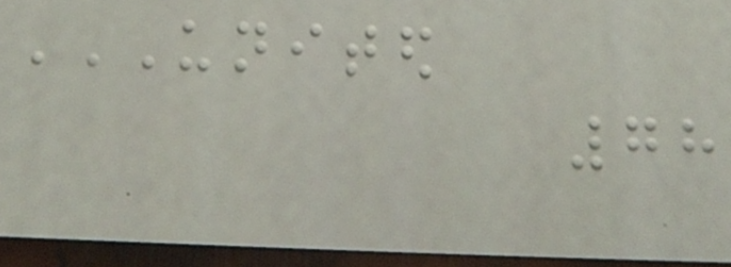UNITED
78
